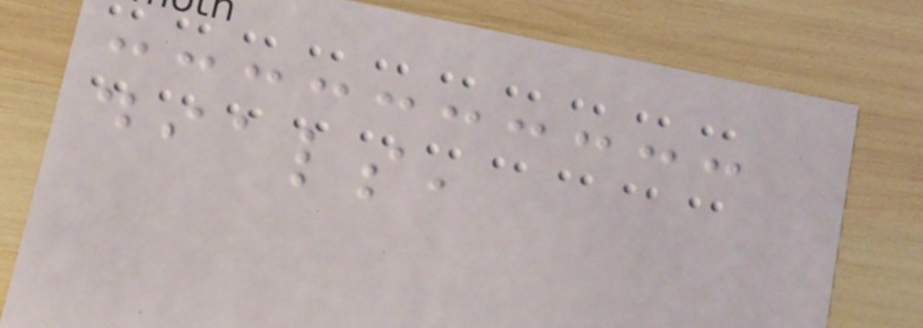dials,
